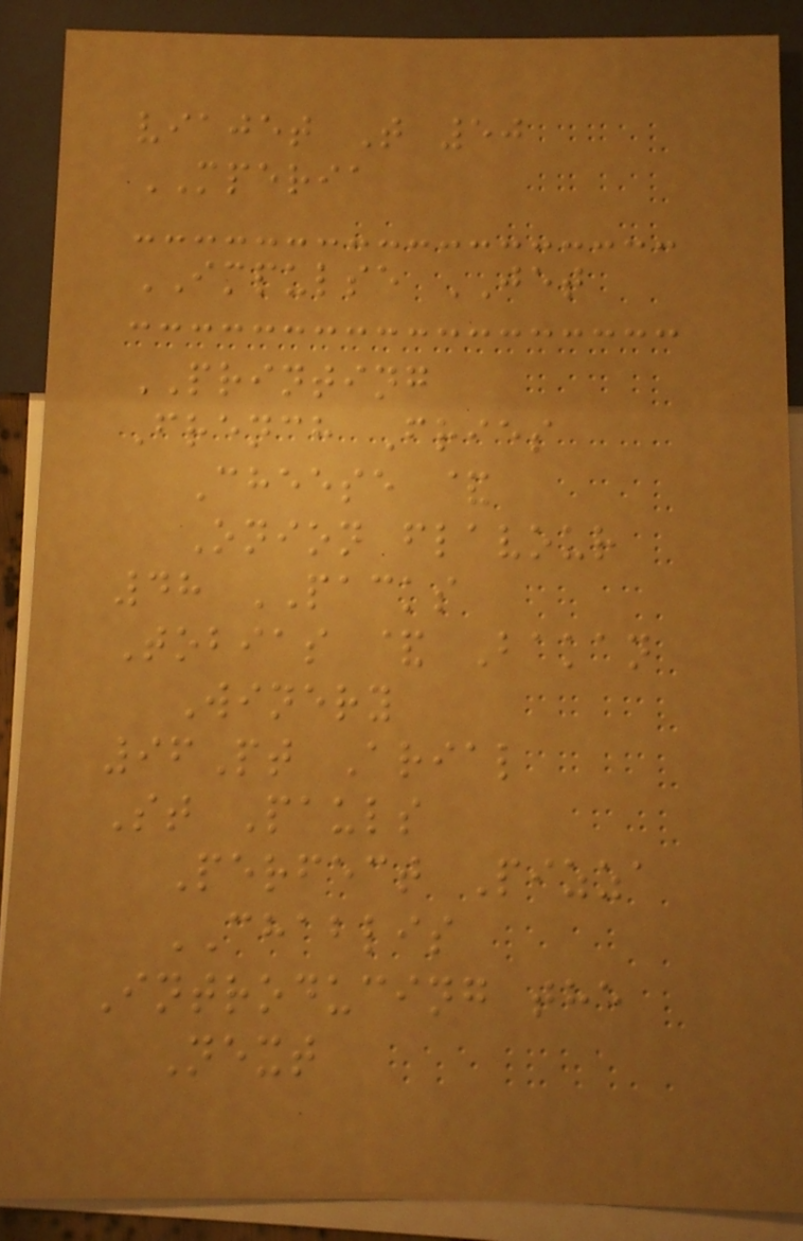viajet T 50
MPERIA
IMPULSE JET
PRINTING
French Fries
Cheese &
Onion flavour
48 PACKS
Tobias & Bakan
Winery
96Pt Arial
St Pauls
Perfect Pizza
CHABLIS
Introducing the
Next
